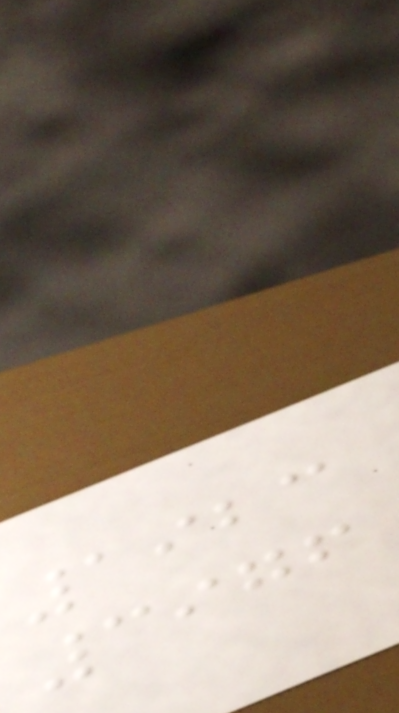1923
3976
